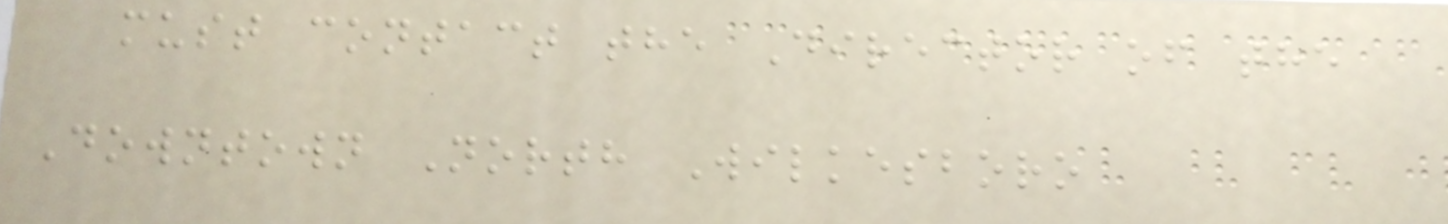must contact the Director of the
Downtown North Wilkesboro
